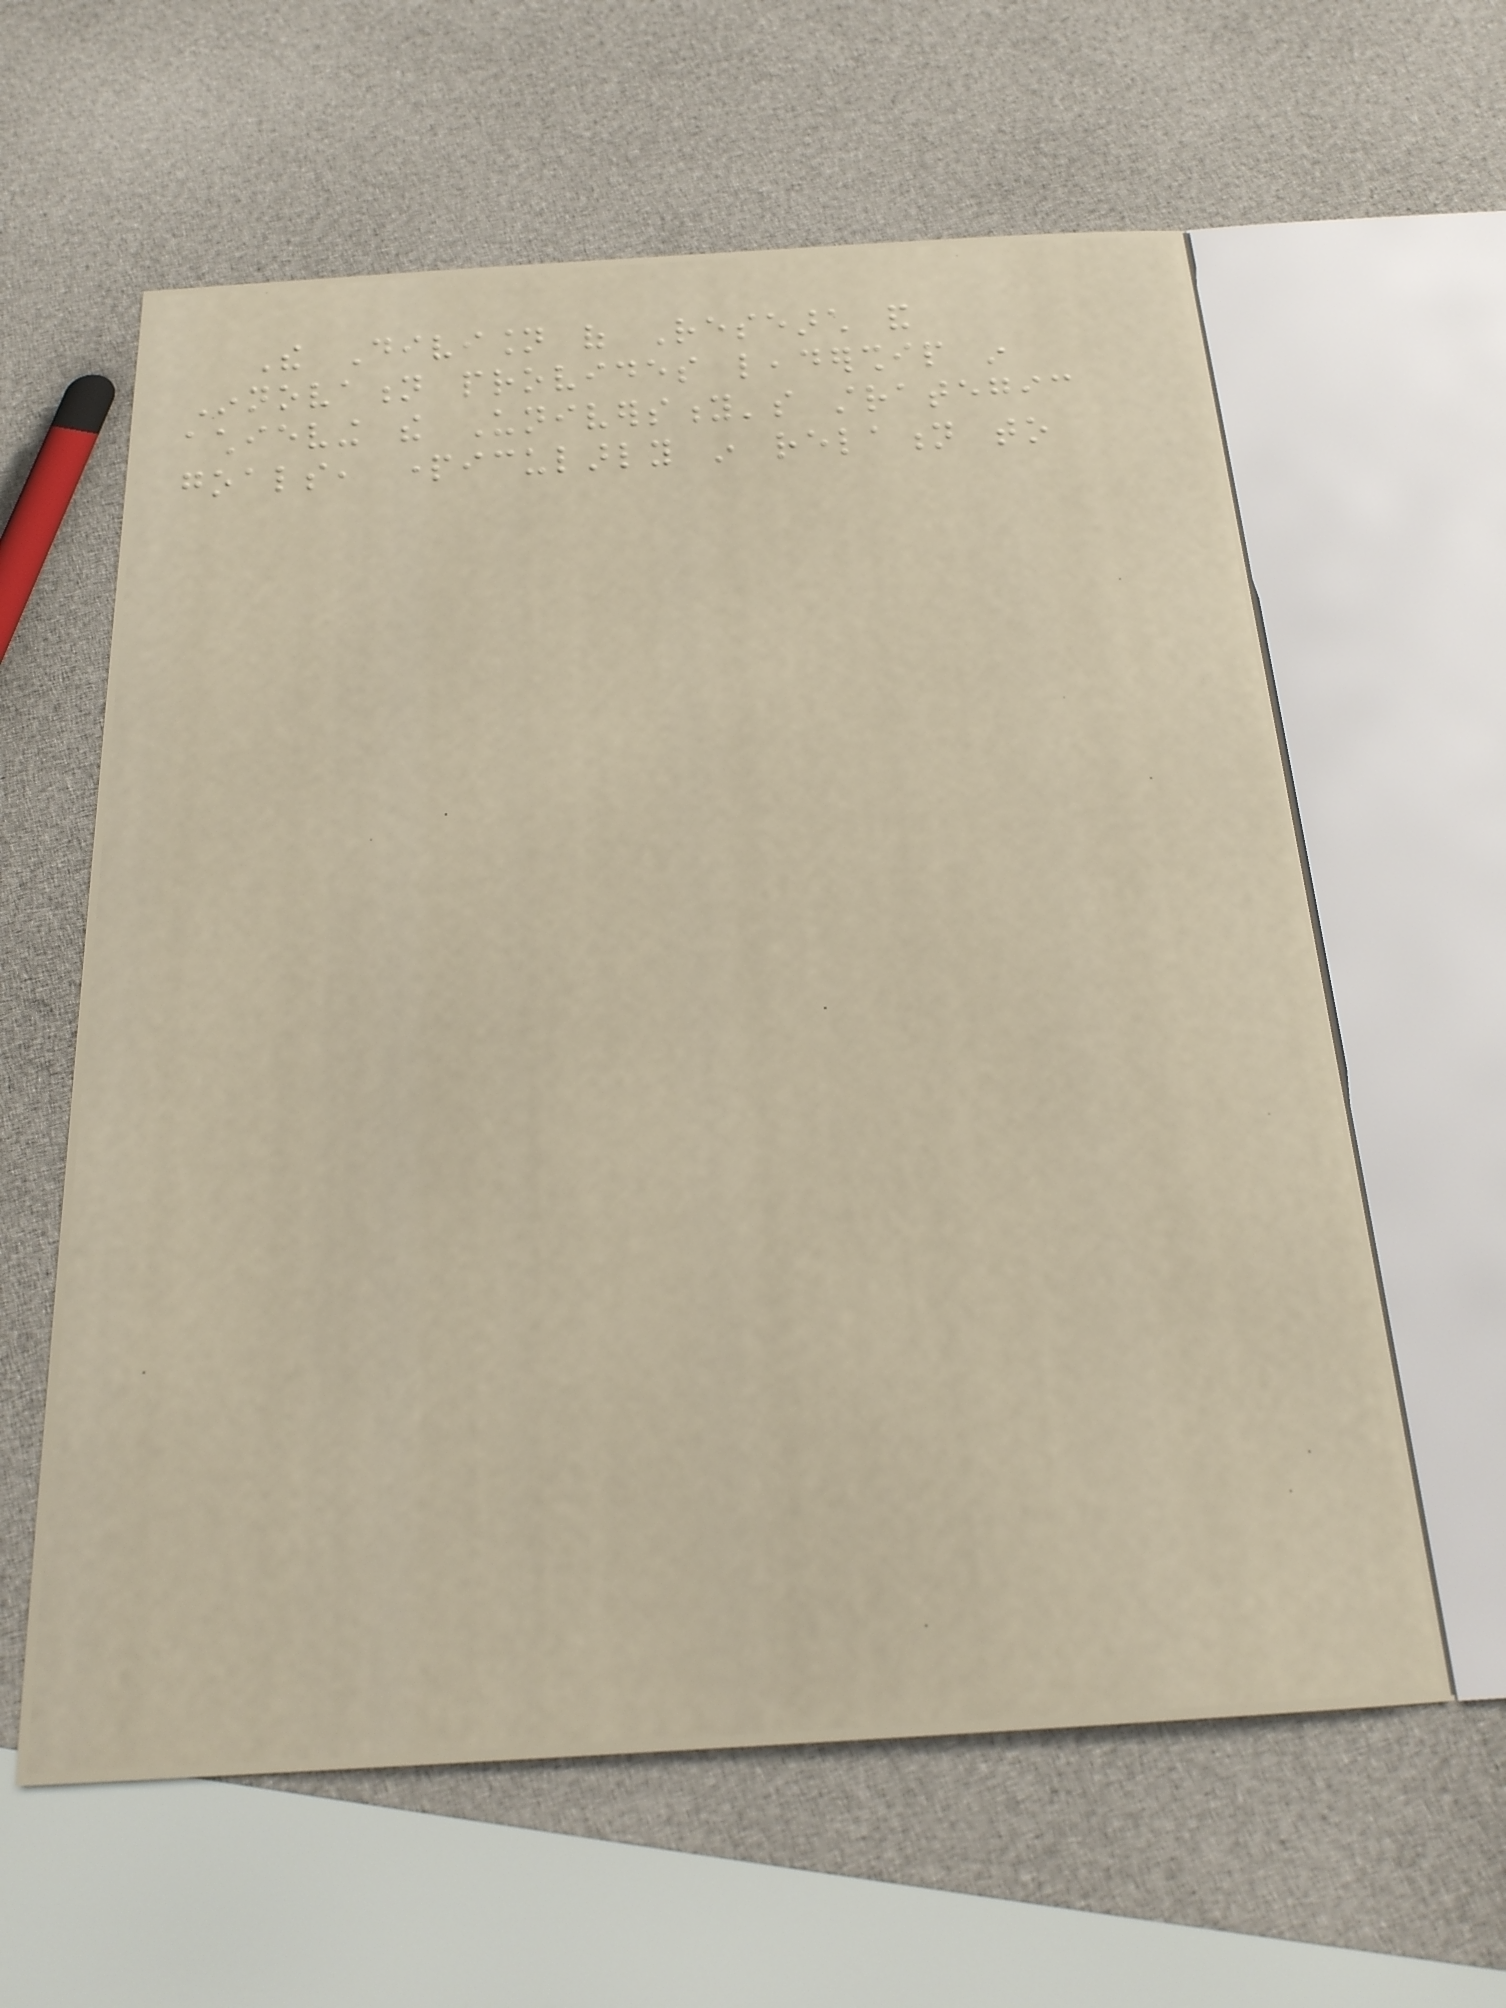The Division of Research and
Innovation provides leadership in
achieving the University's strategic
goals, particularly in relation to
